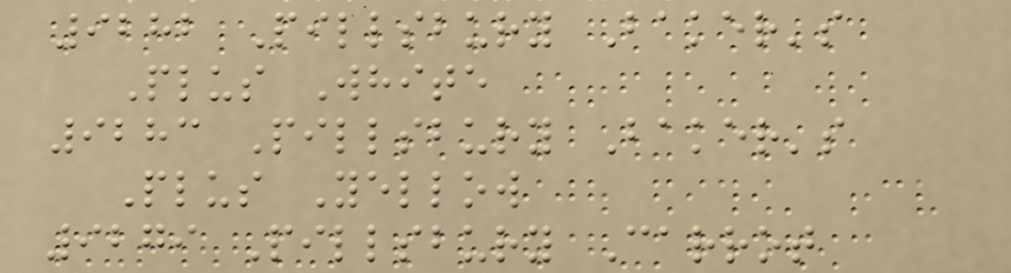9282 Pillsbury Baker's
Plus White
9283 Pillsbury Baker's
Plus Yellow
9279 Pillsbury Carrot
